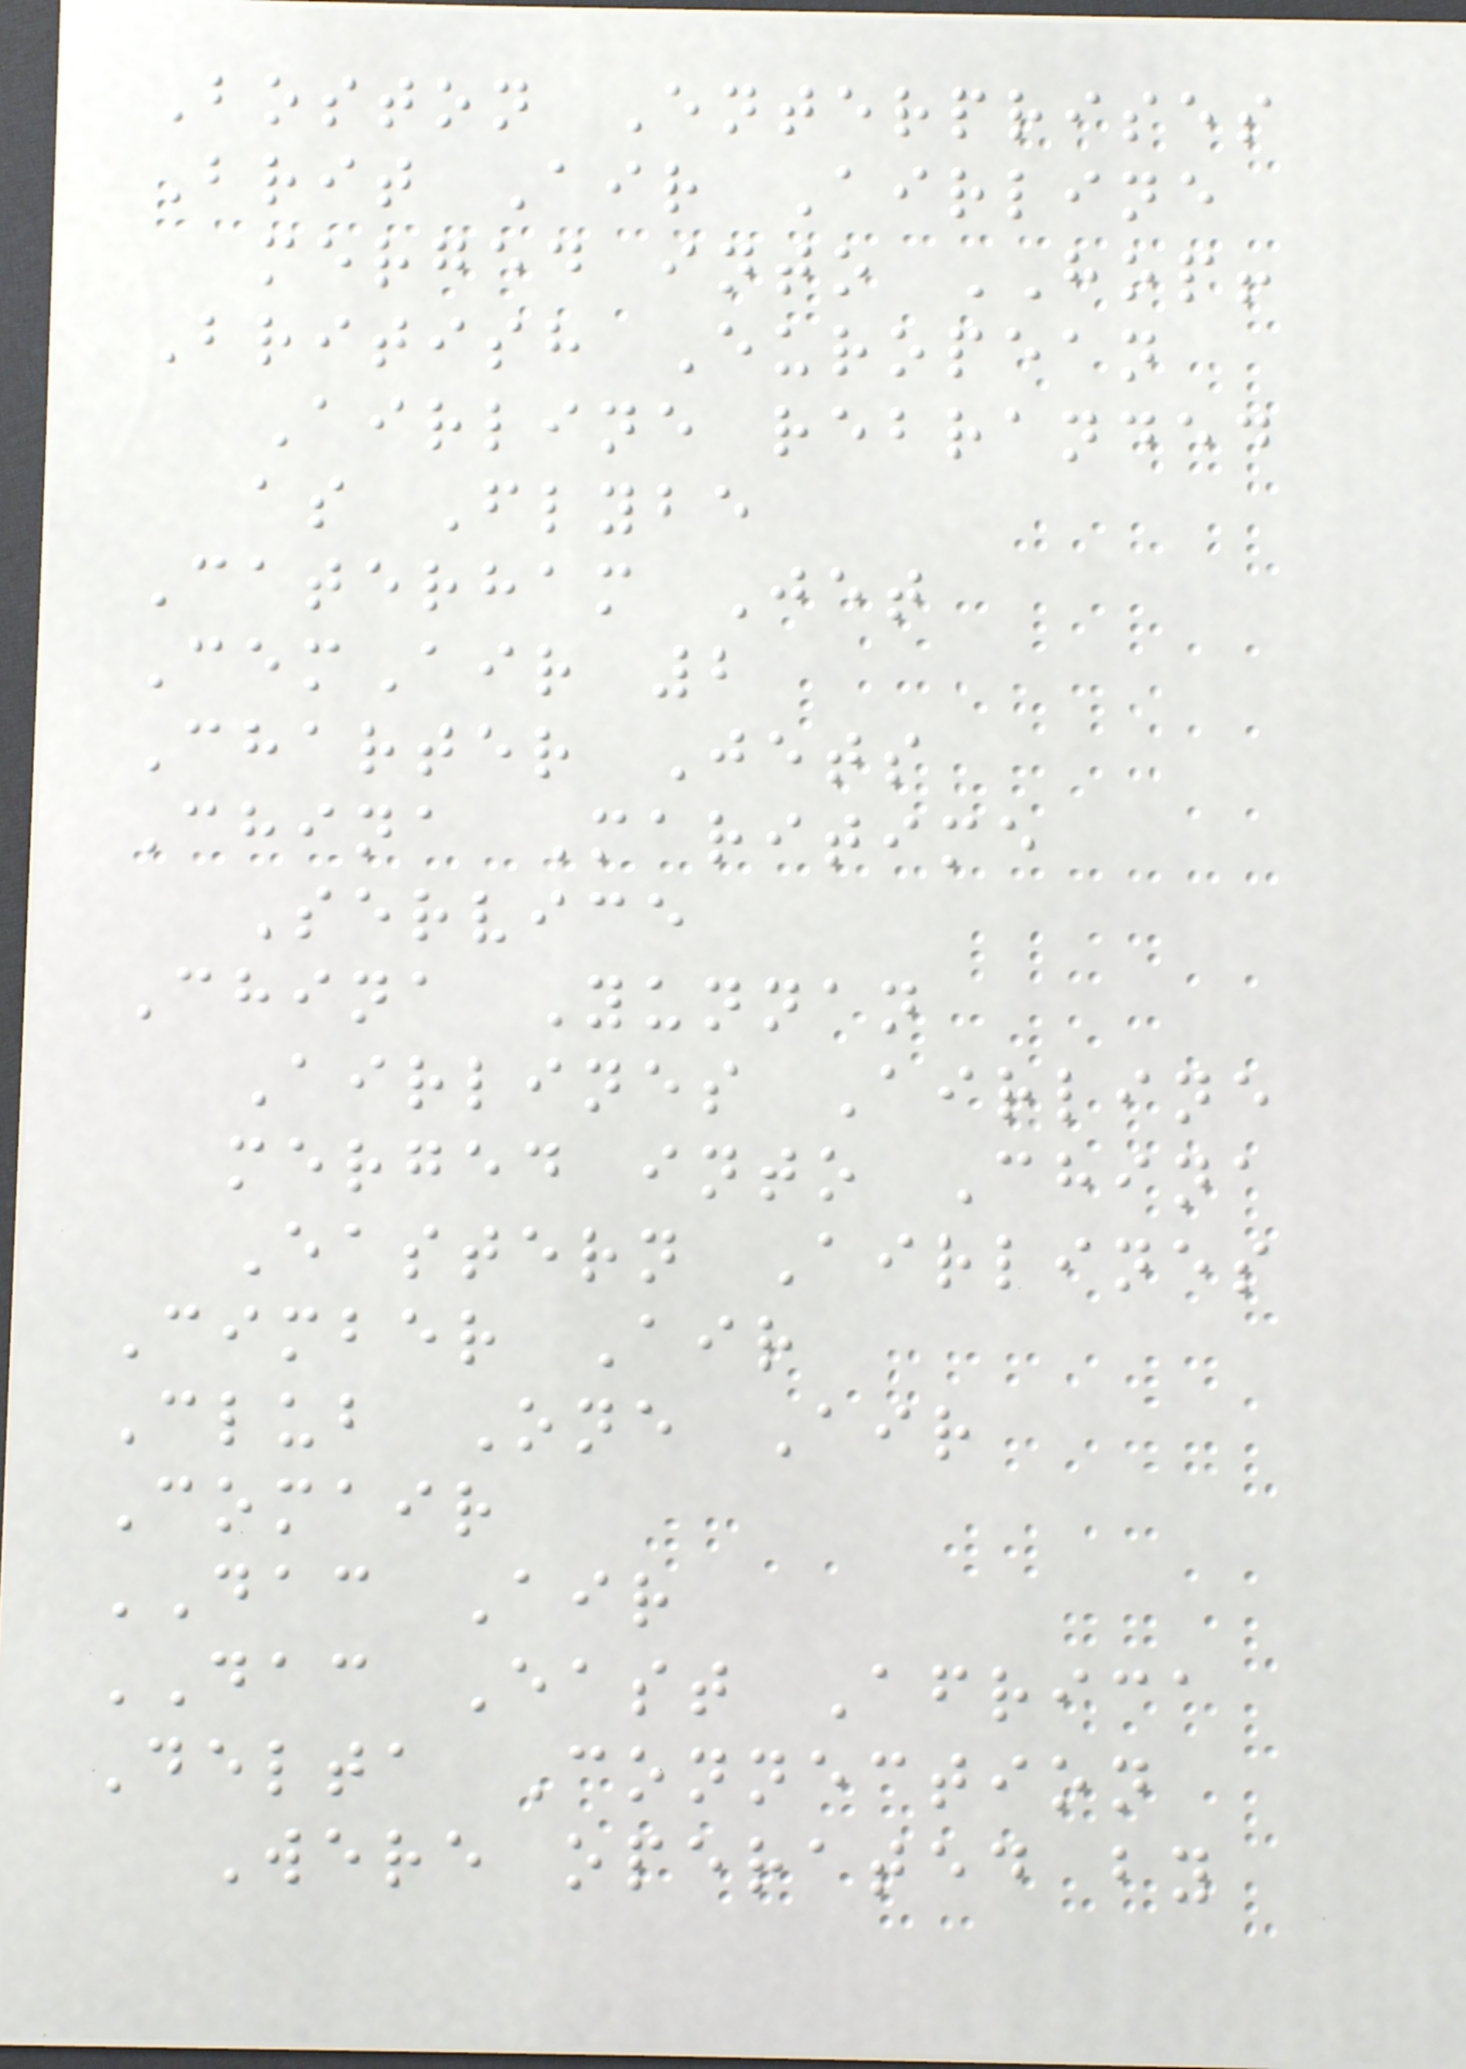Boston Enterprises
Brit Air Airline
merged into HOP!
British European
Airline rebranded
as Flybe
Caterham Jet
CemAir 2
Charter Jets
China Maritime
Service
China Yunnan
Airlines Airline
merged into China
Eastern Airlines
Cimber Air
Club One Air
Comair
DAC Air
DAC East Africa
Delta Connection
Were operated by
